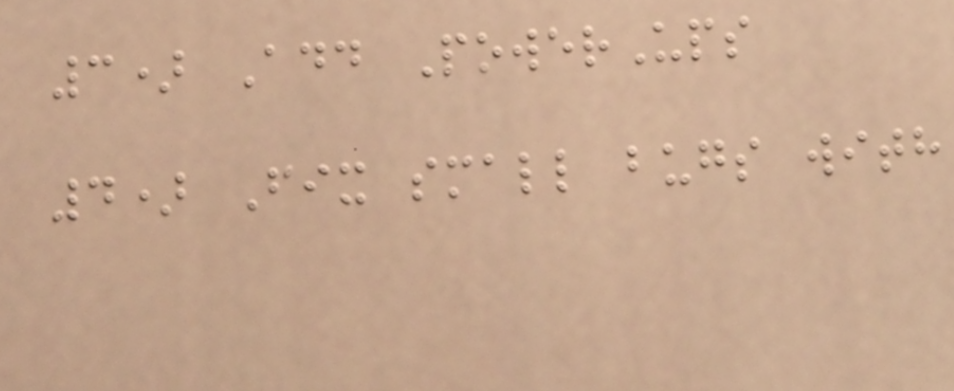3) Add PowerUps
4) Fix small bugs with
